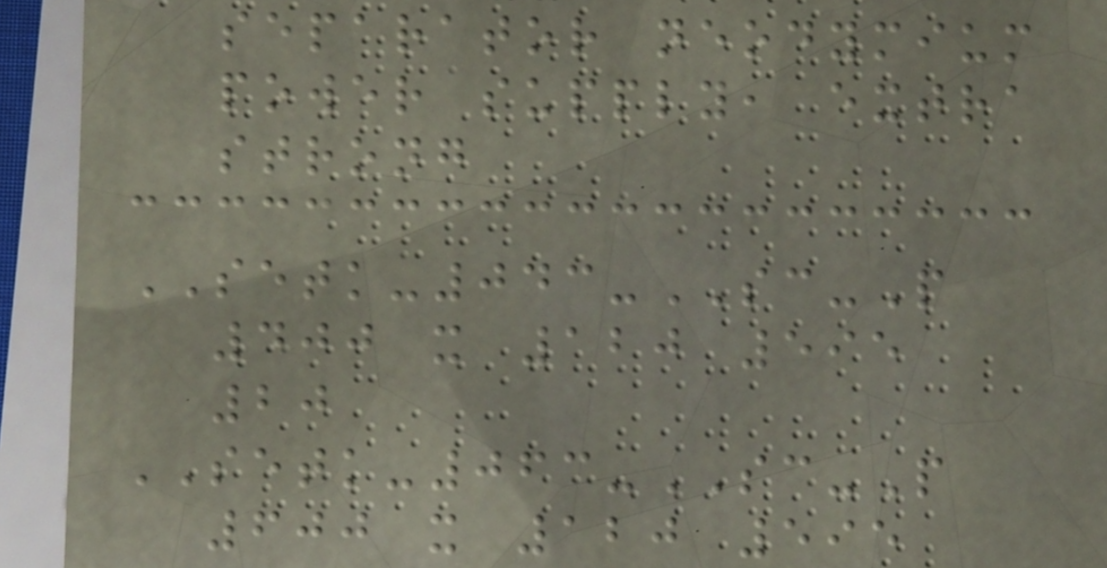separator neodymium
power supply, extra
strong
SETK-043-SC-P
400 x 120 595
20
SETK-063-SC-P
600 x 120 595
